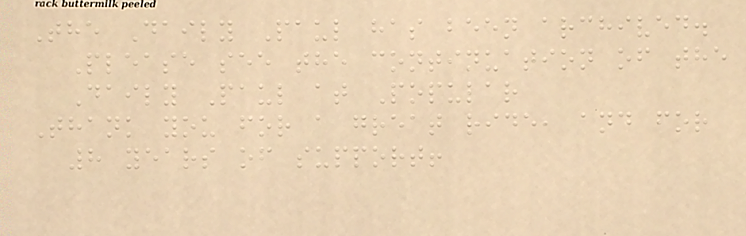The Daily Paul has been archived.
Please see the continuation of the
Daily Paul at Popular
Thank you for a great ride, and for
8 years of support!
